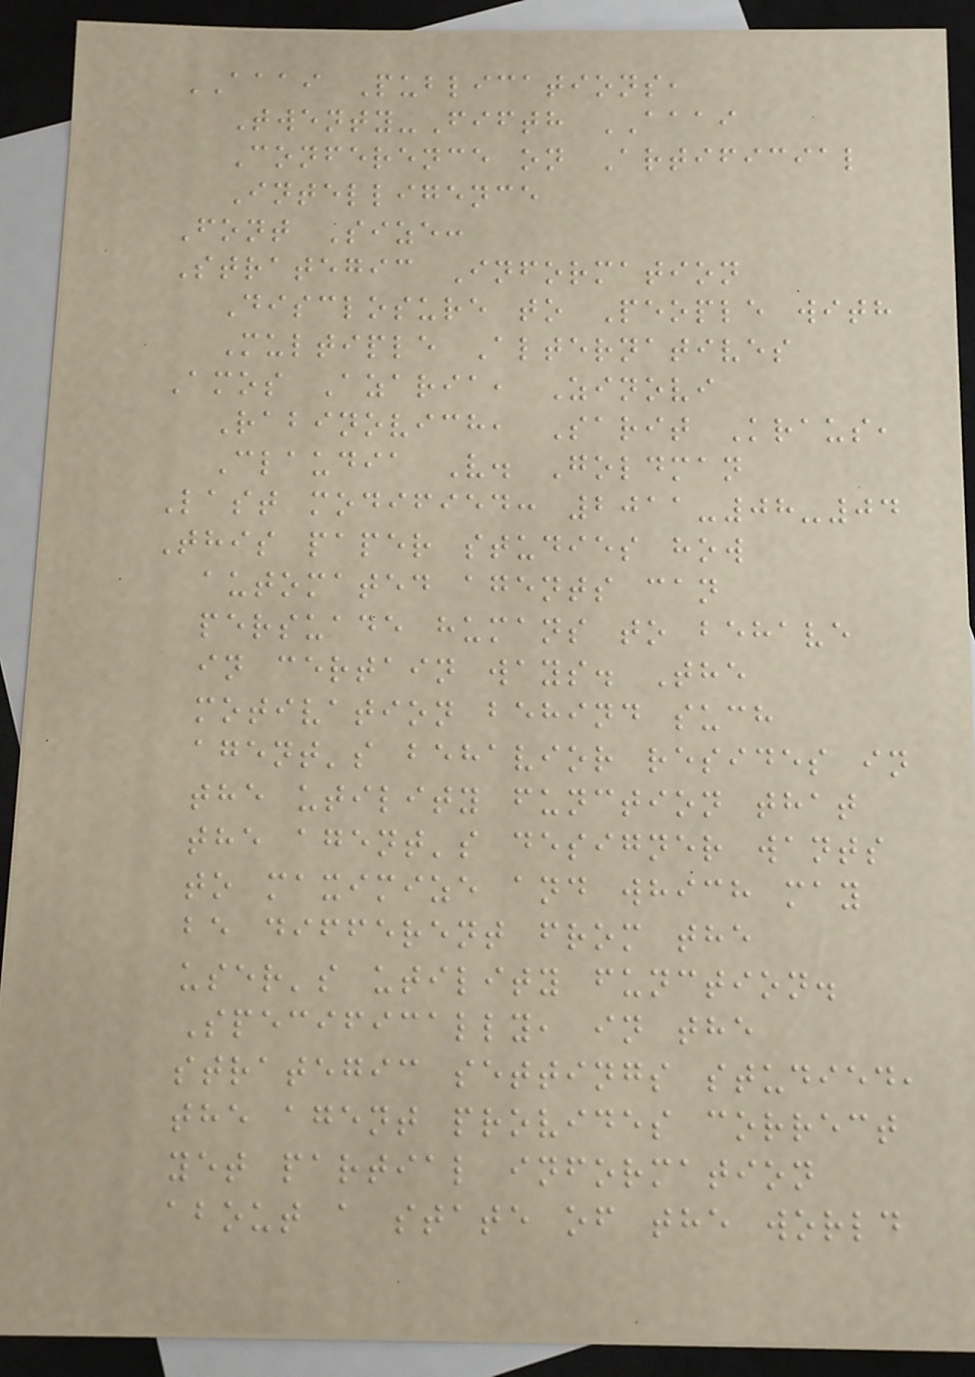AAAI Publications,
Twenty-Fifth AAAI
Conference on Artificial
Intelligence
Font Size:
Strategic Information
Disclosure to People with
Multiple Alternatives
Amos Azaria, Zinovi
Rabinovich, Sarit Kraus,
Claudia V. Goldman
Last modified: 2011-08-04
This paper studies how
automated agents can
persuade humans to behave
in certain ways. The
motivation behind such
agent's behavior resides in
the utility function that
the agent's designer wants
to maximize and which may
be different from the
user's utility function.
Specifically, in the
strategic settings studied,
the agent provides correct
yet partial information
about a state of the world
